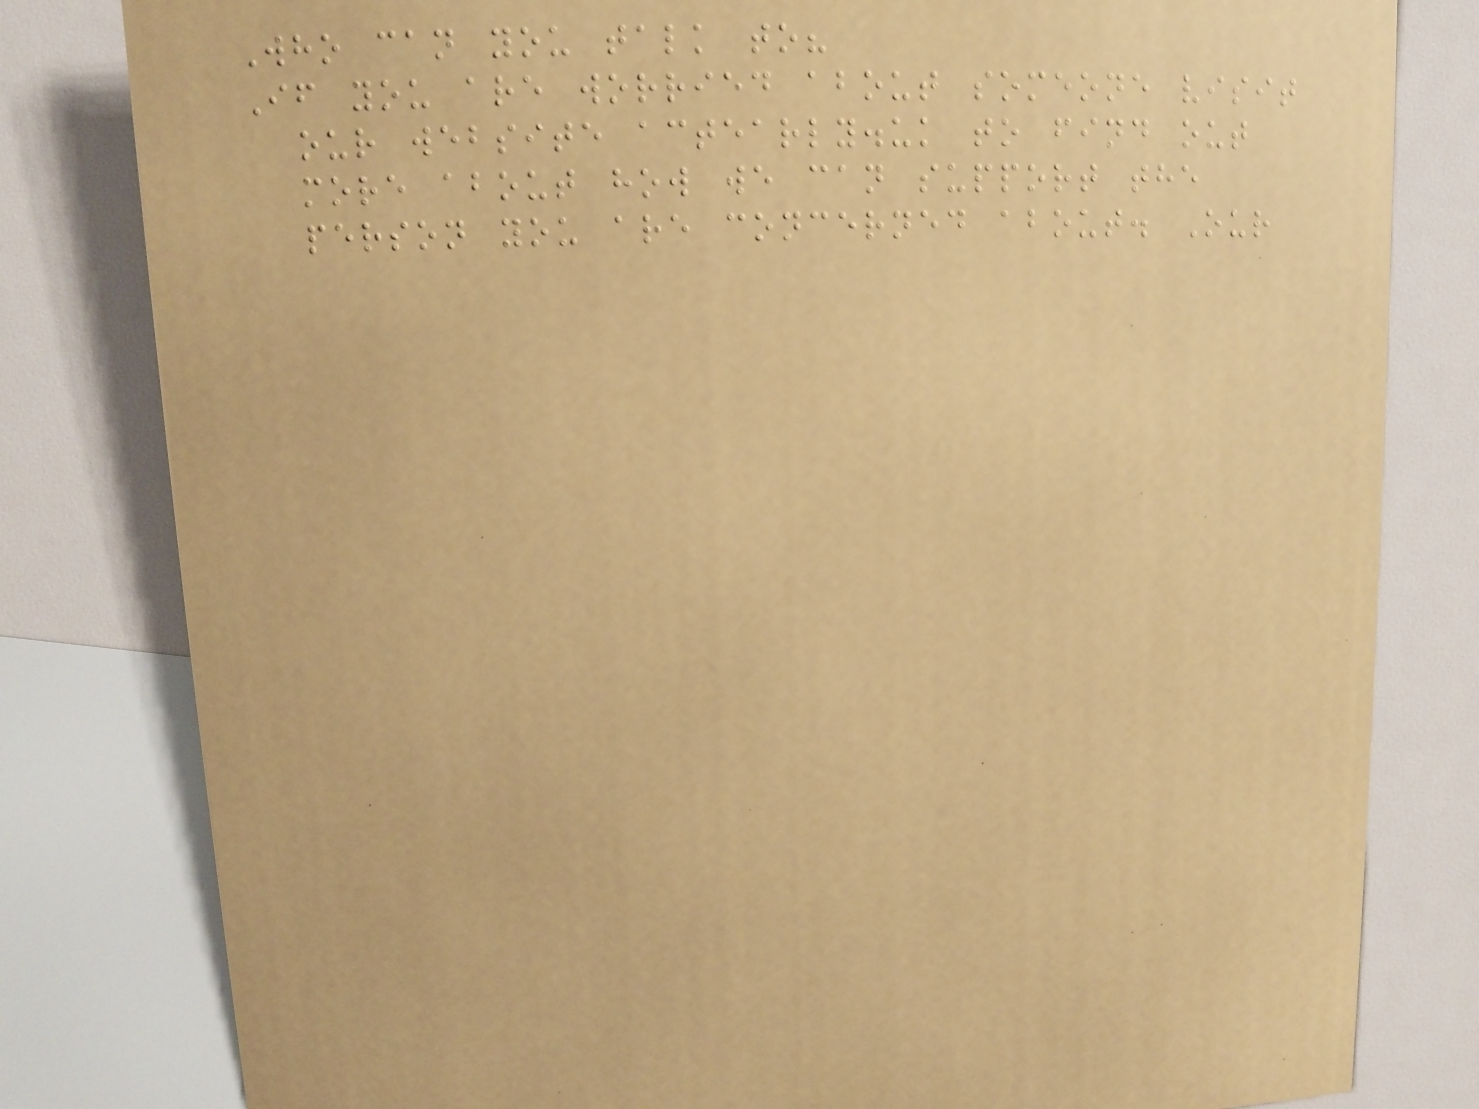Who can you talk to?
If you are worried about someone visit
our website actearly.uk to find out
more about how we can support the
person you are concerned about. Our
